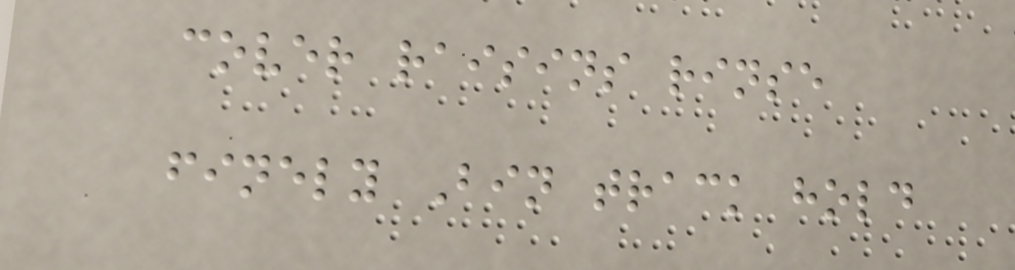cover raisins rinse
finely Bin track hold
